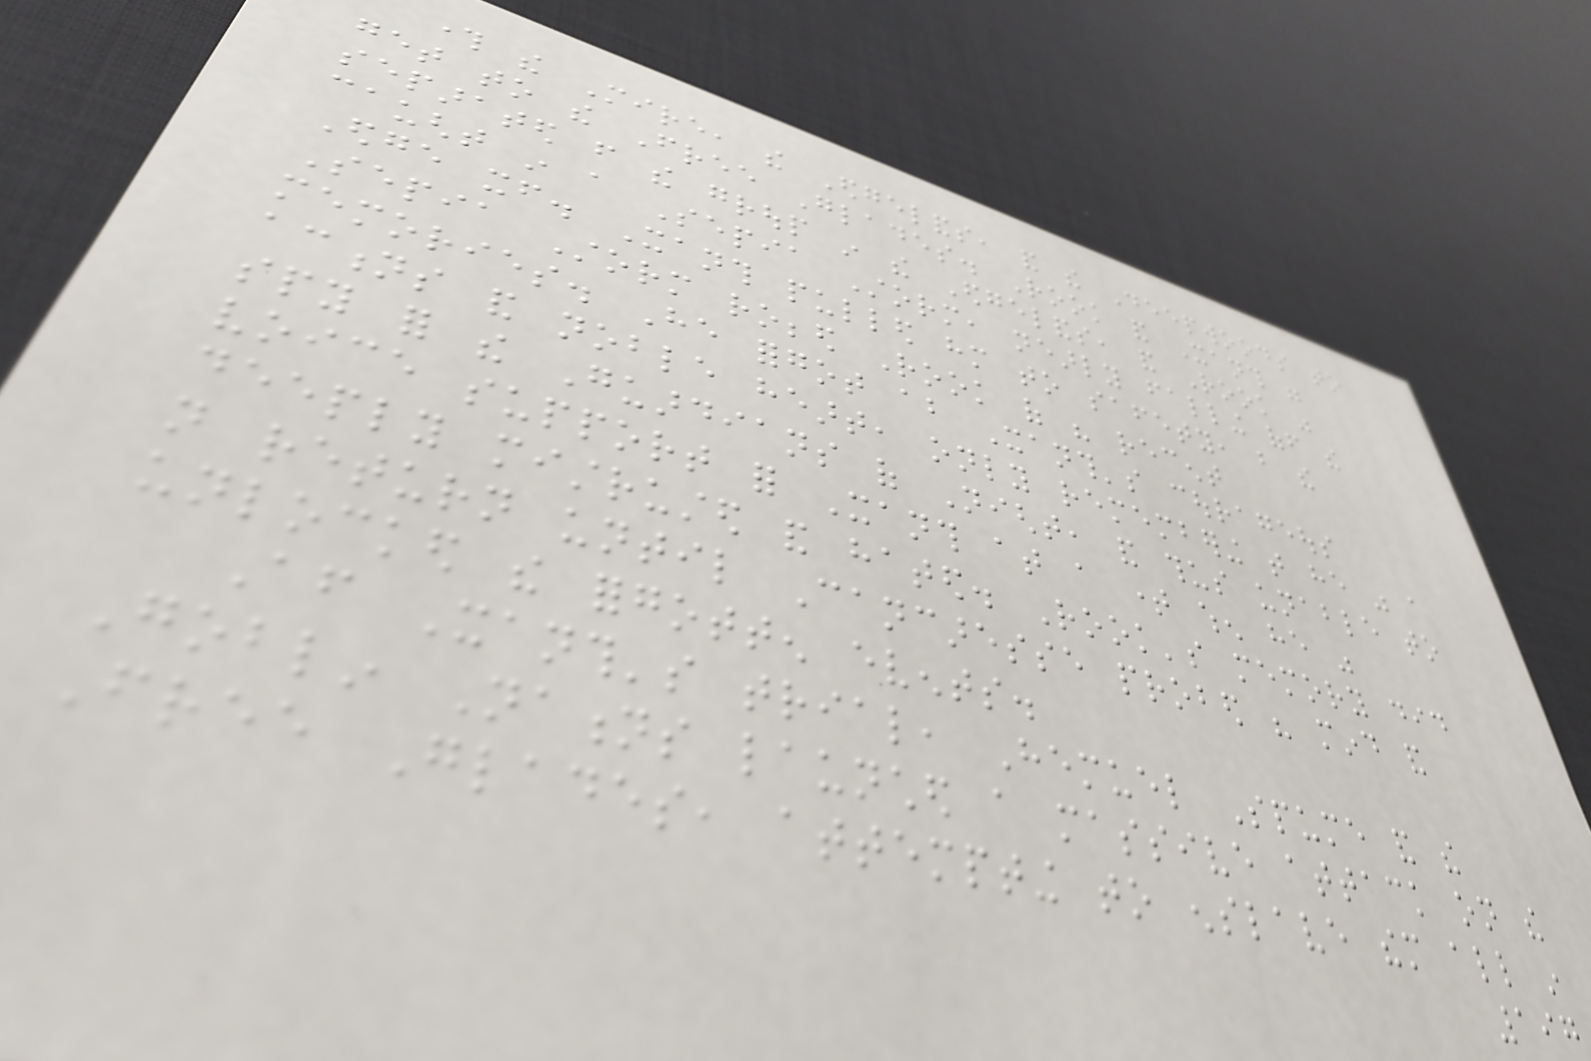through the Mire, the Edgelands, and the Deepwoods to
get to the Free Glades. Rook and Xanth were
separated from the group in the Edgelands, and Rook was
caught in a Sepia Storm, nearly falling off the
Edge itself. Xanth pulled him to safety, but the
Sepia Storm robbed Rook of his recent
memories. He forgot about Xanth's courageous
actions and noble heart, only remembering that he was a
spy for the Guardians of Night, and thus unable to
voice support for Xanth at a time when he was
deeply mistrusted and hated. Rook's memory did
not return until Cancaresse probed his mind and
unlocked the forgotten events.
After Xanth's trial, Hemuel Spume and the
Goblin Nations launched a massive attack on the
Free Glades, attempting to enslave them all in
197
